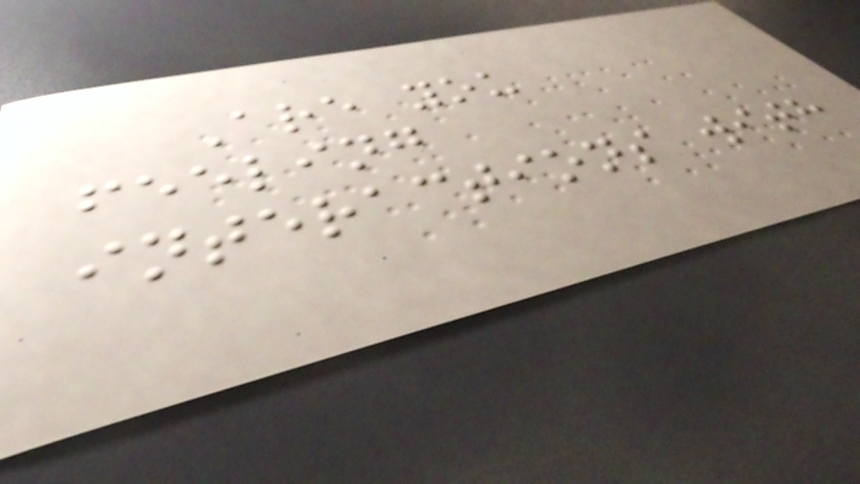Are you
feeling
interactions with
